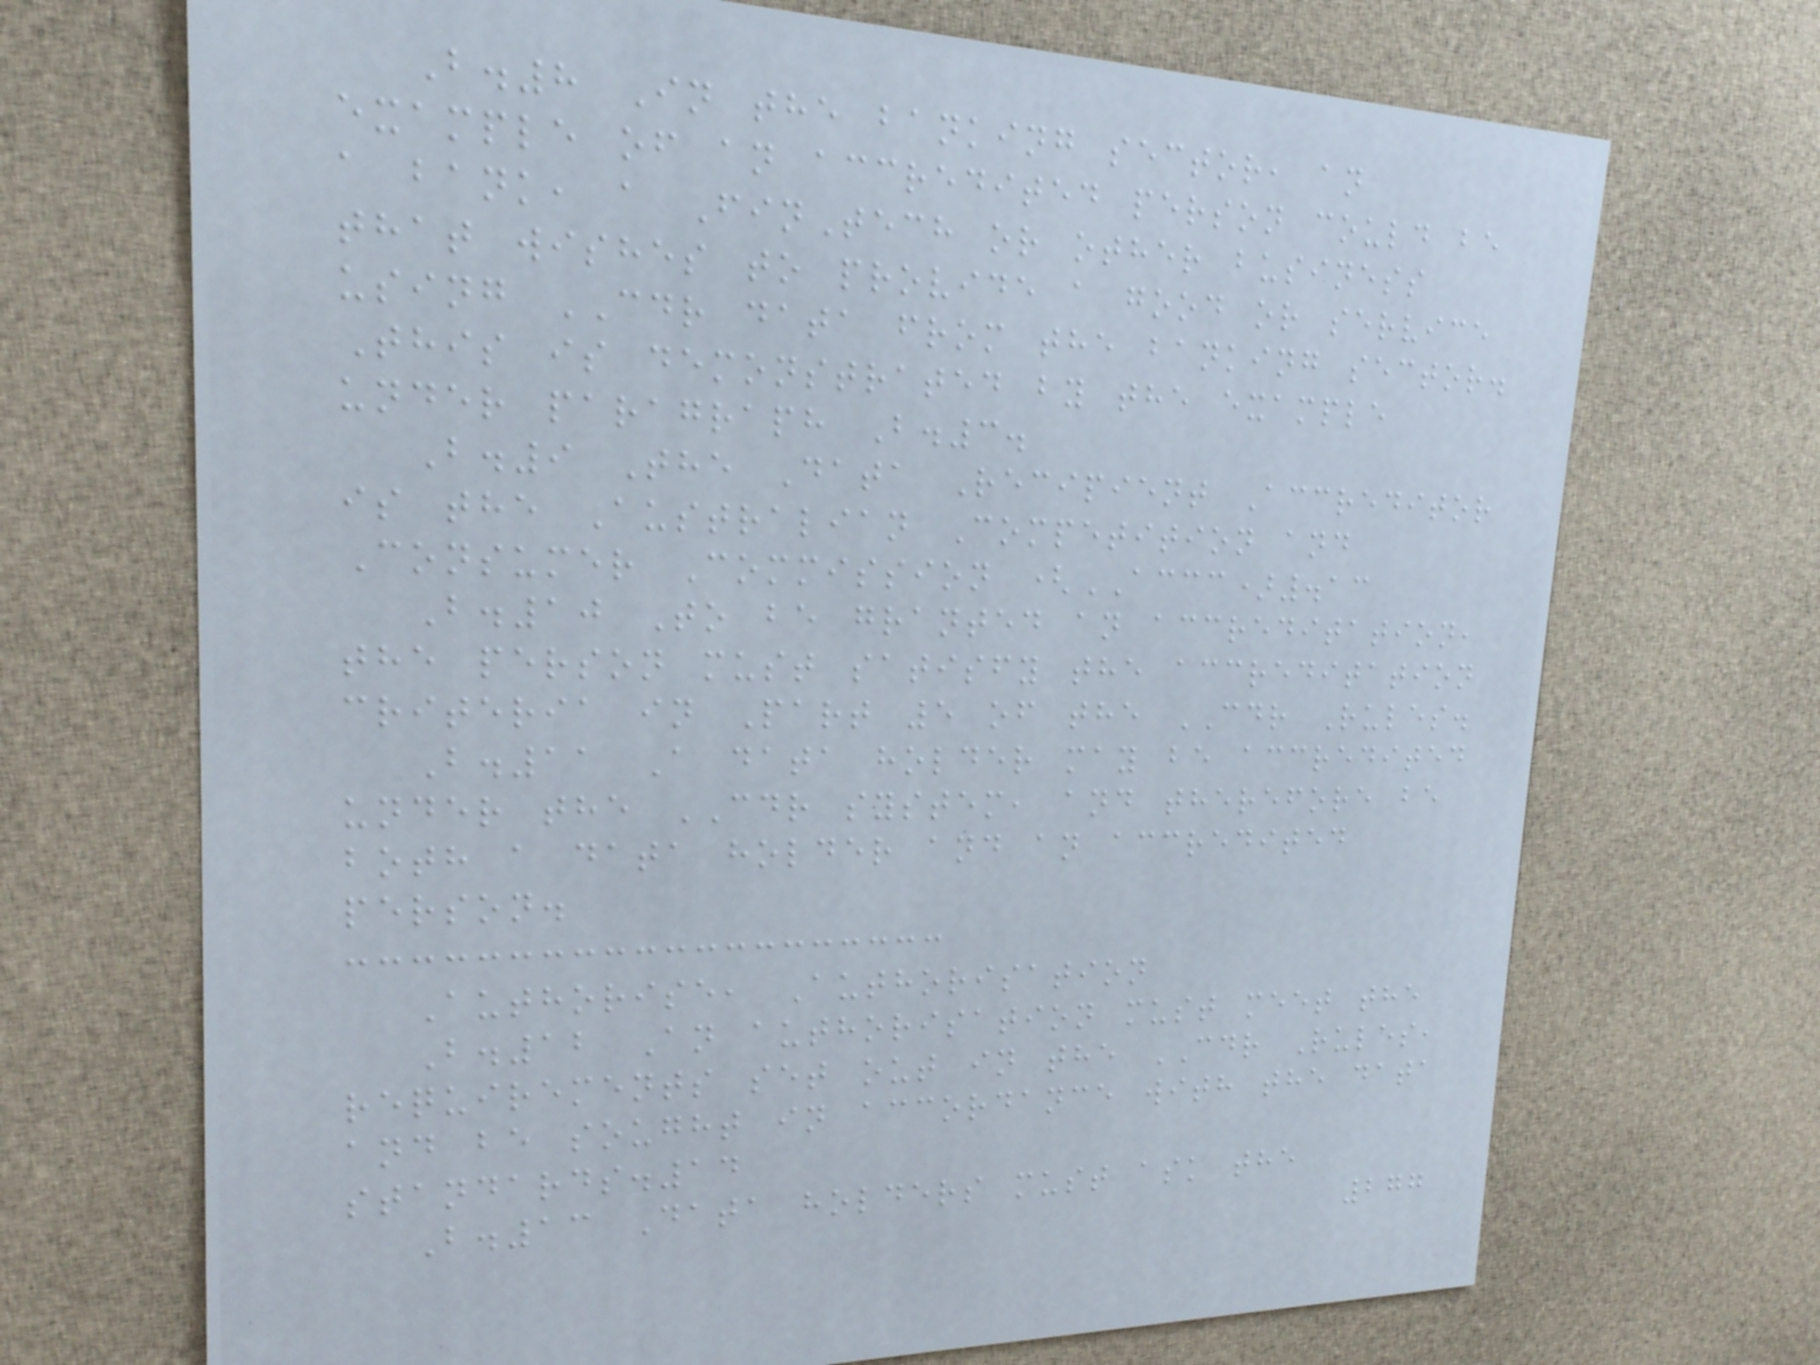B.8 In the banking sector, an
example of an accredited person could be
a bank, a FinTech or other business
that wishes to provide a good or service
using CDR data from the banking sector.
This is demonstrated by the example
under paragraph B.3.
B.9 The Data Recipient Accreditor
is the Australian Competition and
Consumer Commission (ACCC).13
B.10 To be granted an accreditation,
the person must satisfy the accreditation
criteria in Part 5 of the CDR Rules.
B.11 A data holder may be accredited
under the CDR system, and therefore be
both a data holder and an accredited
person.
Authorise, Authorisation
B.12 An authorisation must meet the
requirements set out in the CDR Rules,
and be sought in accordance with the data
standards.14
B.13 Data holders must ask the
277
